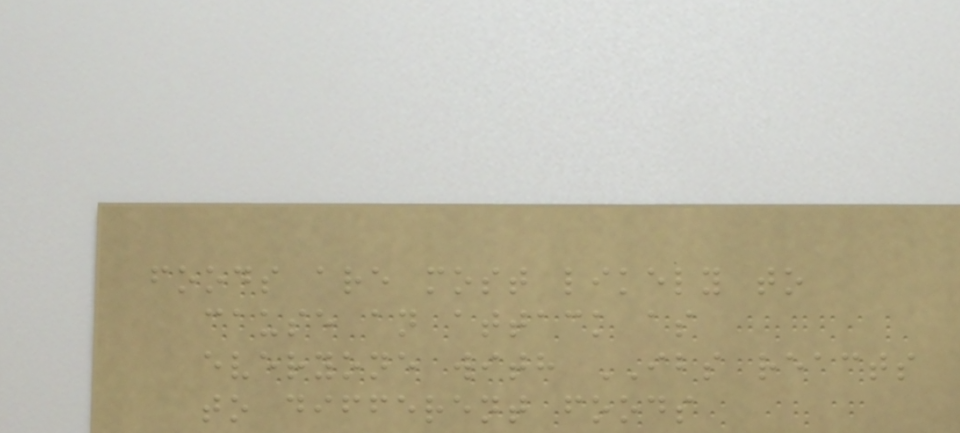foods are most likely to
cause an attack as
everyone with IBS reacts
to different foods
